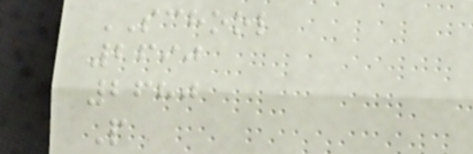SCHOOL
2690
2680
P
